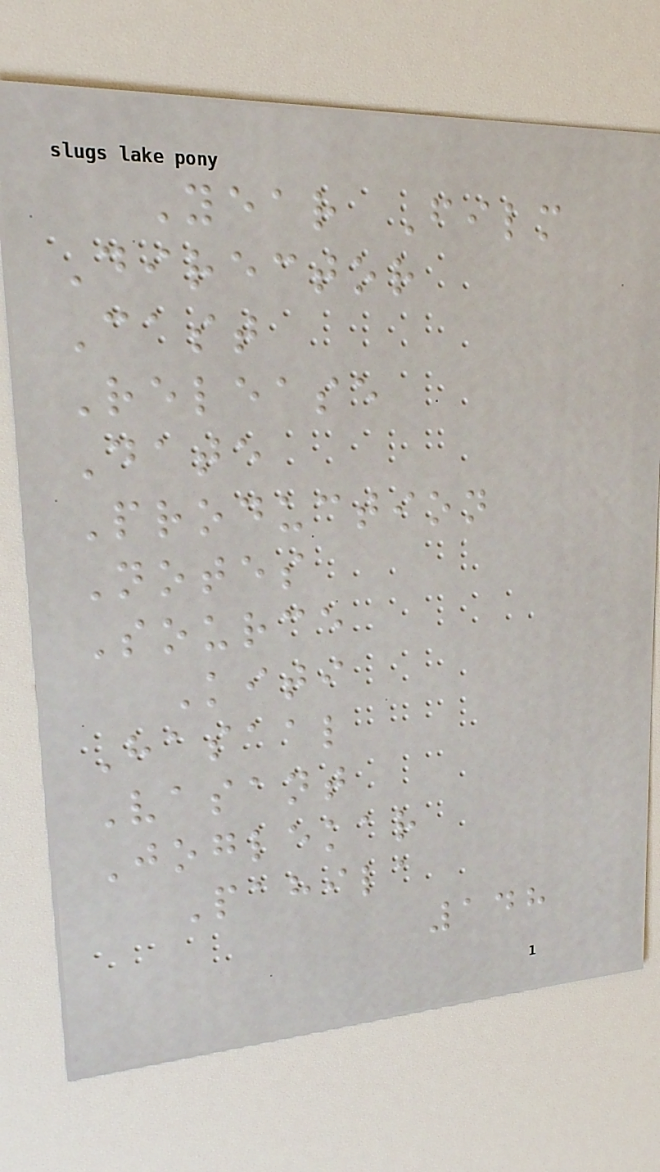Year Film
Director
Cast
Release
Date
Production
Notes
Source
Kiti
Hasaal
Vasant
Joglekar
Pahila
148
